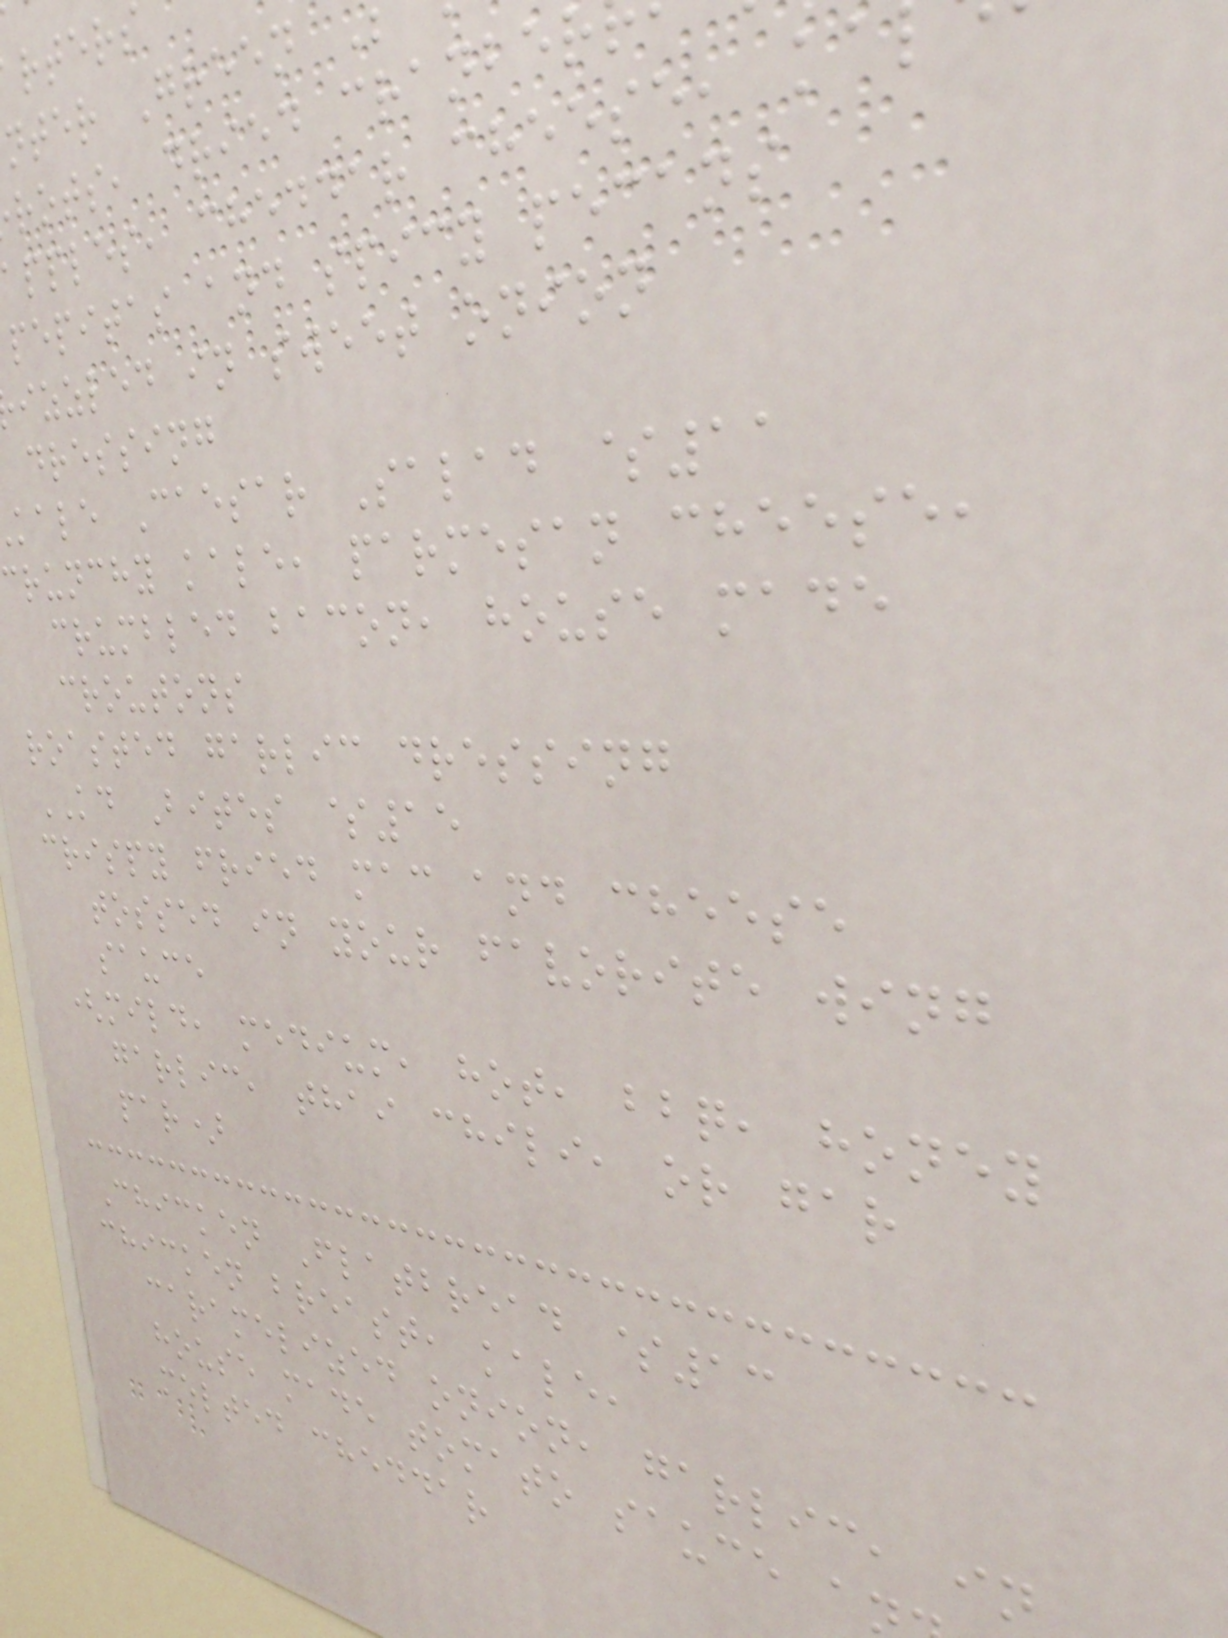rters
nter Green
rots, dried cranber
pples, cheddar cheese, ka
pepitas and spicy pecans
izzled in sweet onion
dressing
kale Caesar Salad $11
crunchy kale, parmesan cheese,
crumbled bacon, house made
croutons
roasted garlic dressing
KD Bites $15
crispy fried mac and cheese
tossed in your favorite wing
sauce
(mild, medium, hot, bbq, honey
garlic, thai chili, or gar
par)
Chicken Flatbread $13
chicken breast, kale,
caramelized onion, garlic, in
house made tomato sauce a
melted cheddar
